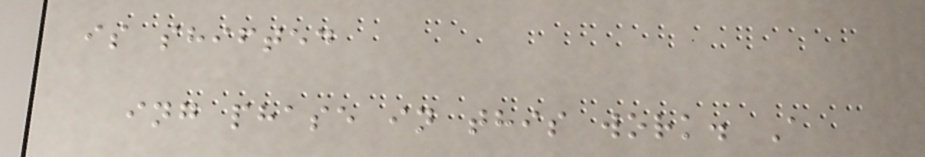is shifted
ing phase in this work. A
